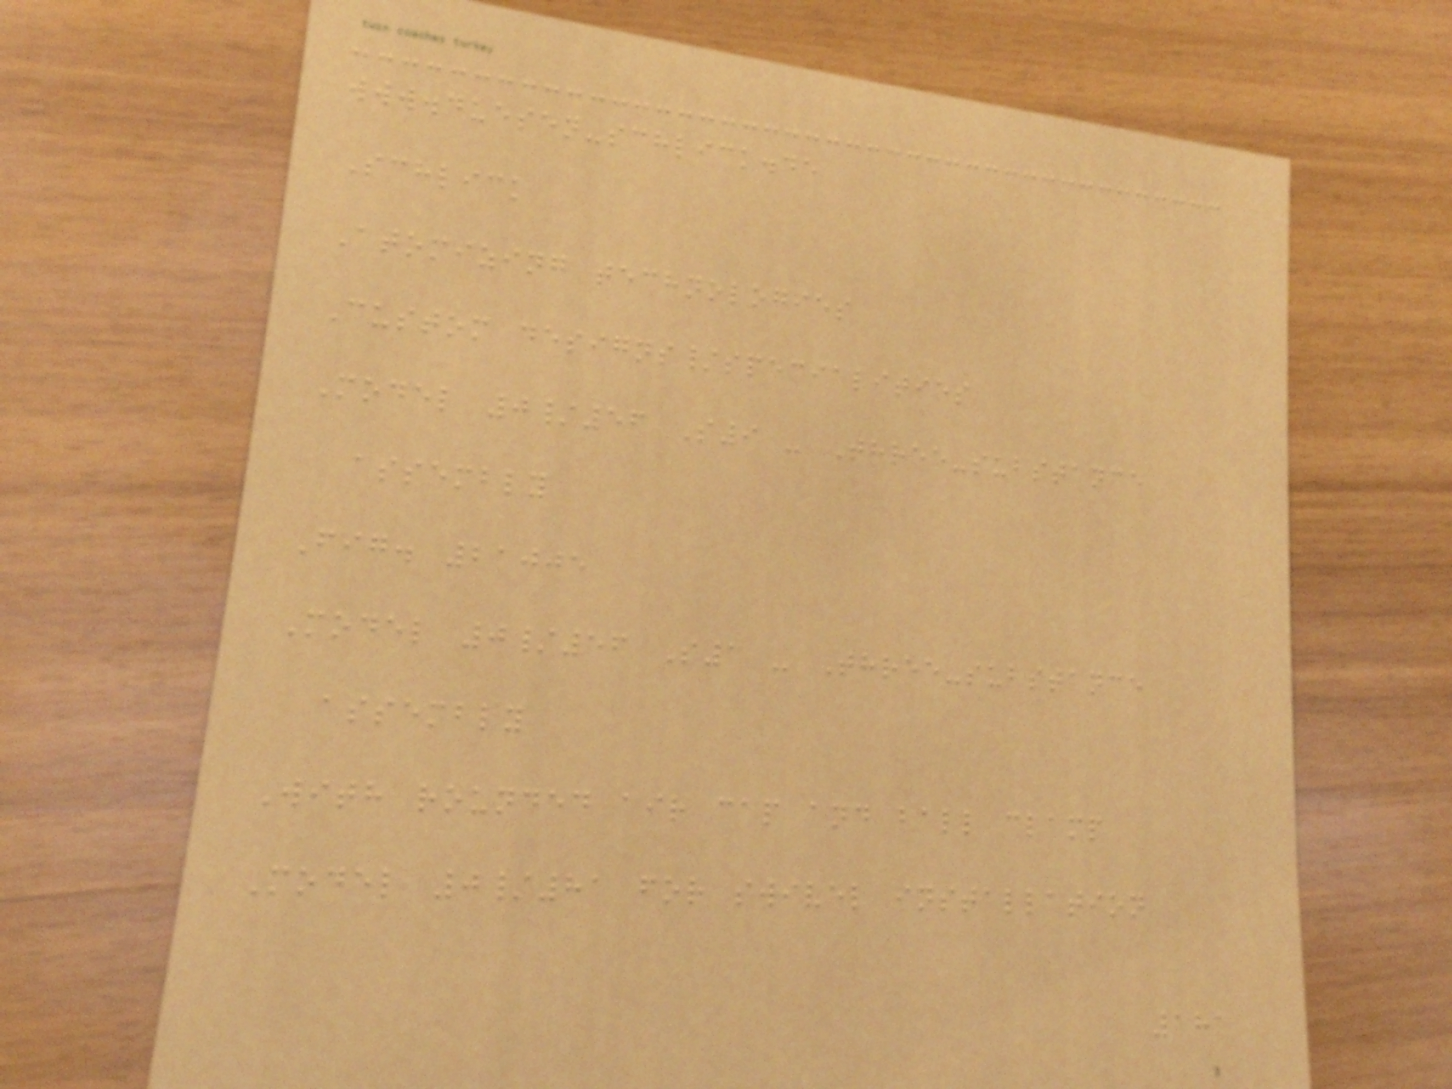www.duesen-schlick.de
Schlick
Atomizing technologies
Custom designs/specialities
Model 0/56 S9 - Three-substance
assembly
Fig. 21005
Model 0/56 S3 - Three-substance
assembly
With rounded air cap and ball clamp
Model 0/81 for swivel installation
181
